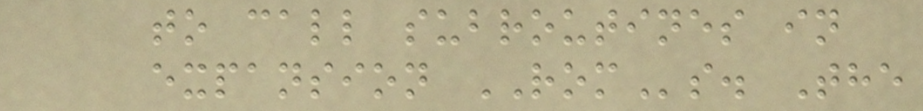to call subroutines in
expansion ROMs. The
